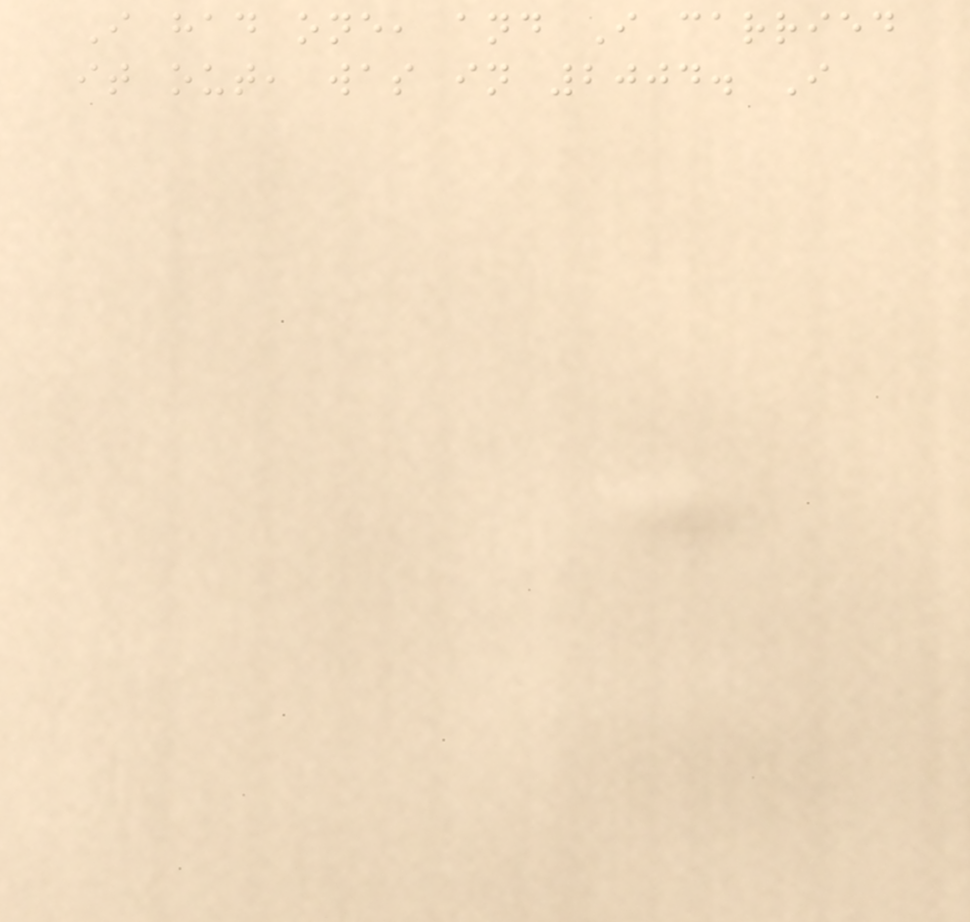I had one, and I carried
it out, was in 2004. I
